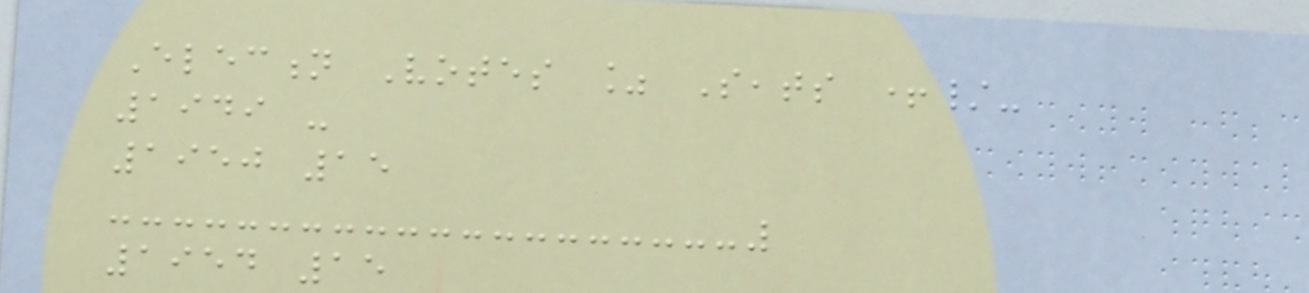Election Votes % Seats +/-
1949 -
1950 15
1954 15
